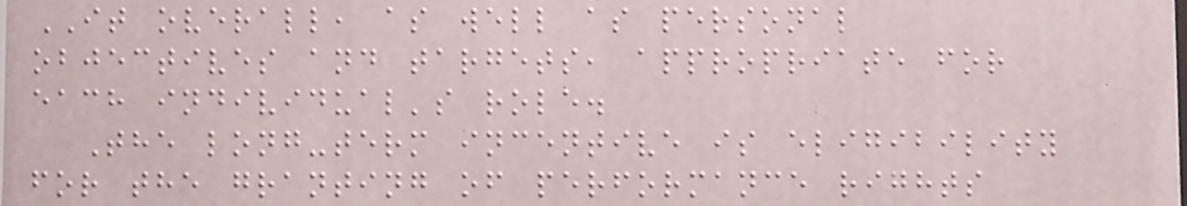IT overall, as well as personal
objectives and targets, appropriate for
each individual's role.
The long-term incentive is eligibility
for the granting of performance rights
